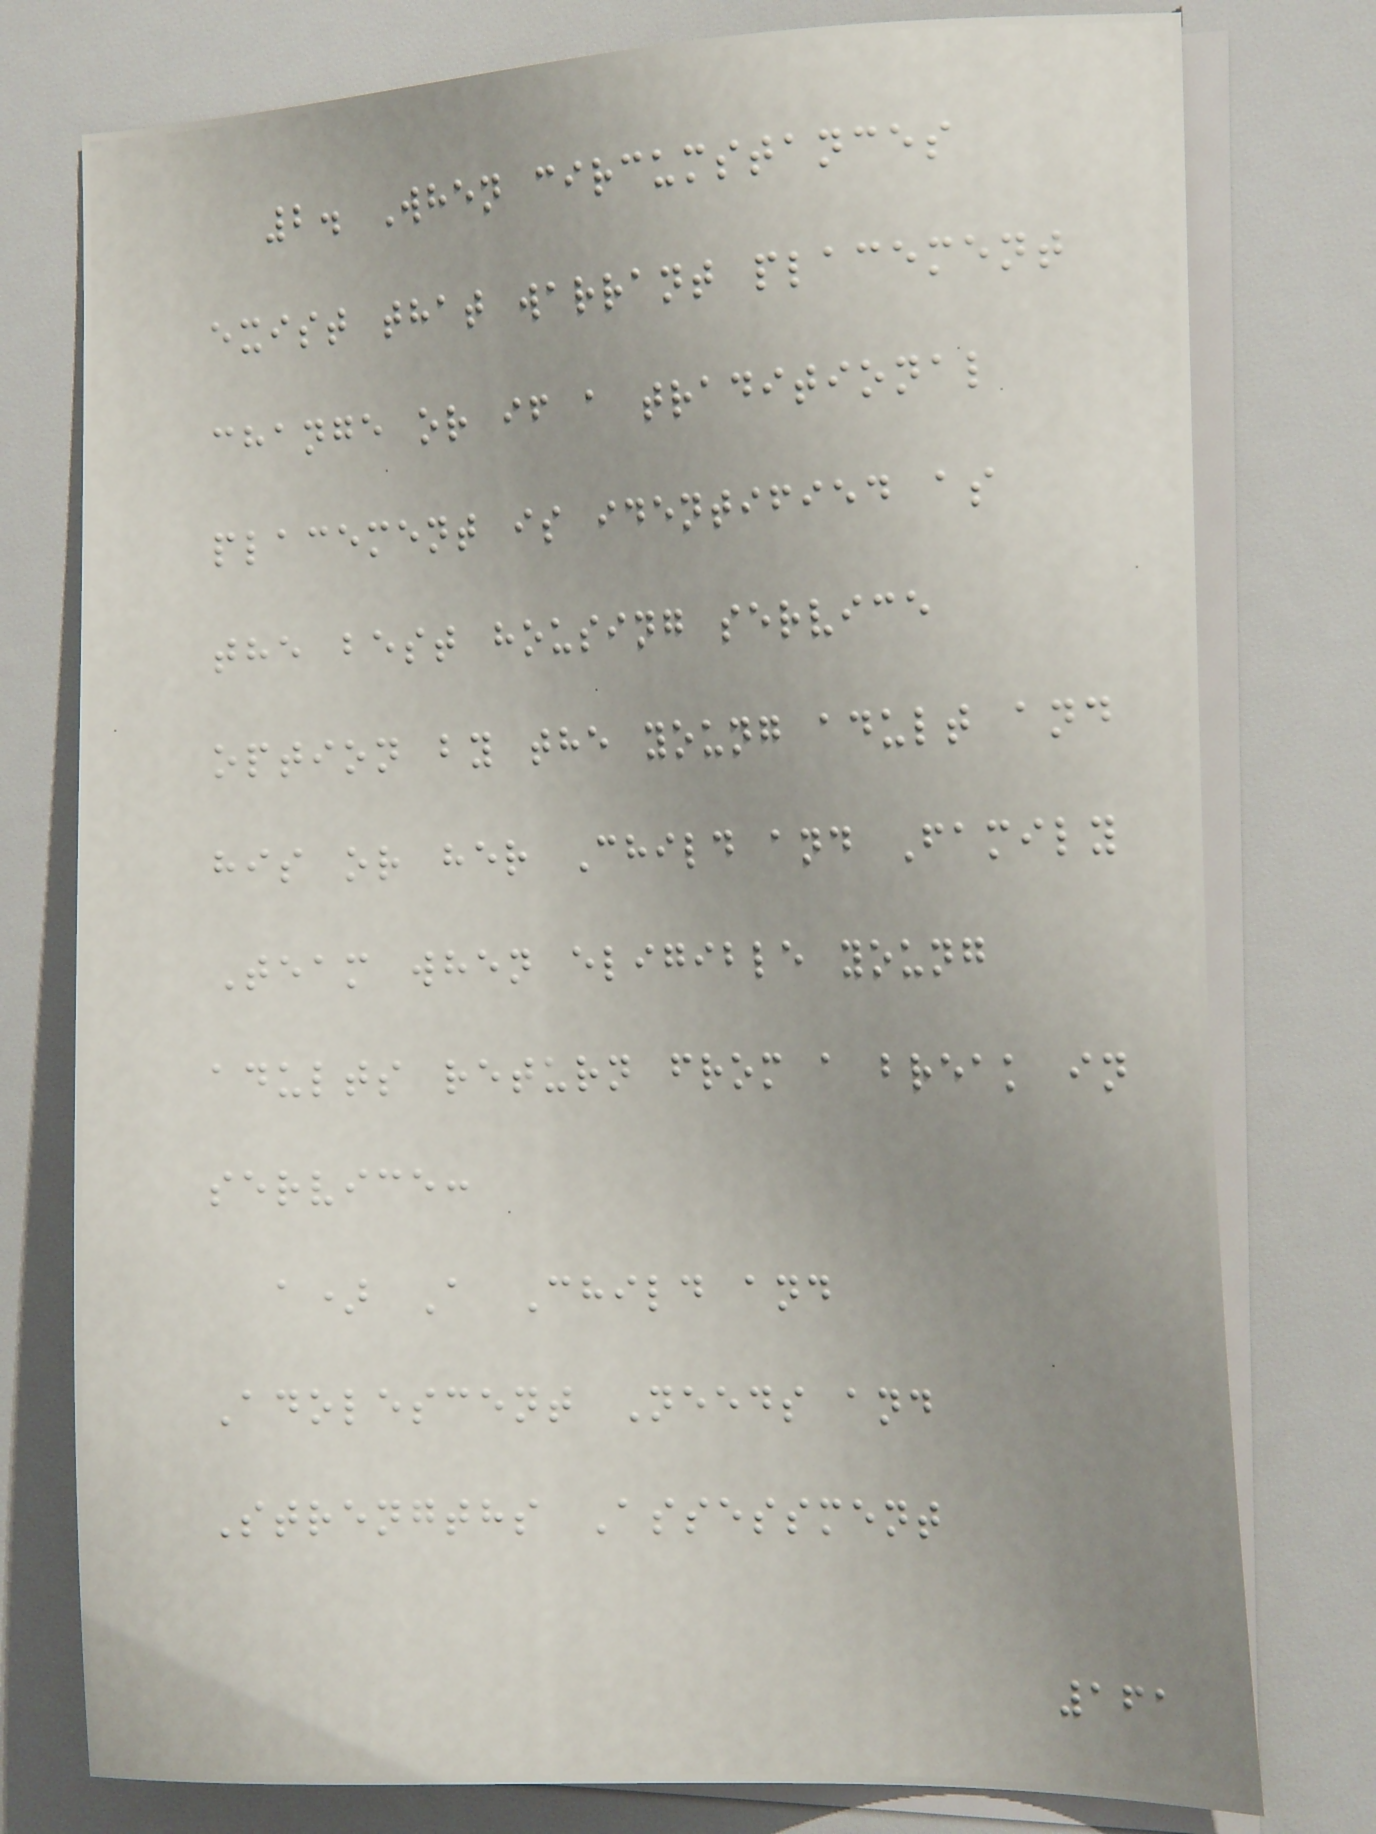2. When circumstances
exist that warrant placement
change or if a traditional
placement is identified as
the best housing service
option by the young adult and
his or her Child and Family
Team when eligible young
adults return from a break in
service:
a) A Child and
Adolescent Needs and
Strengths Assessment
161
